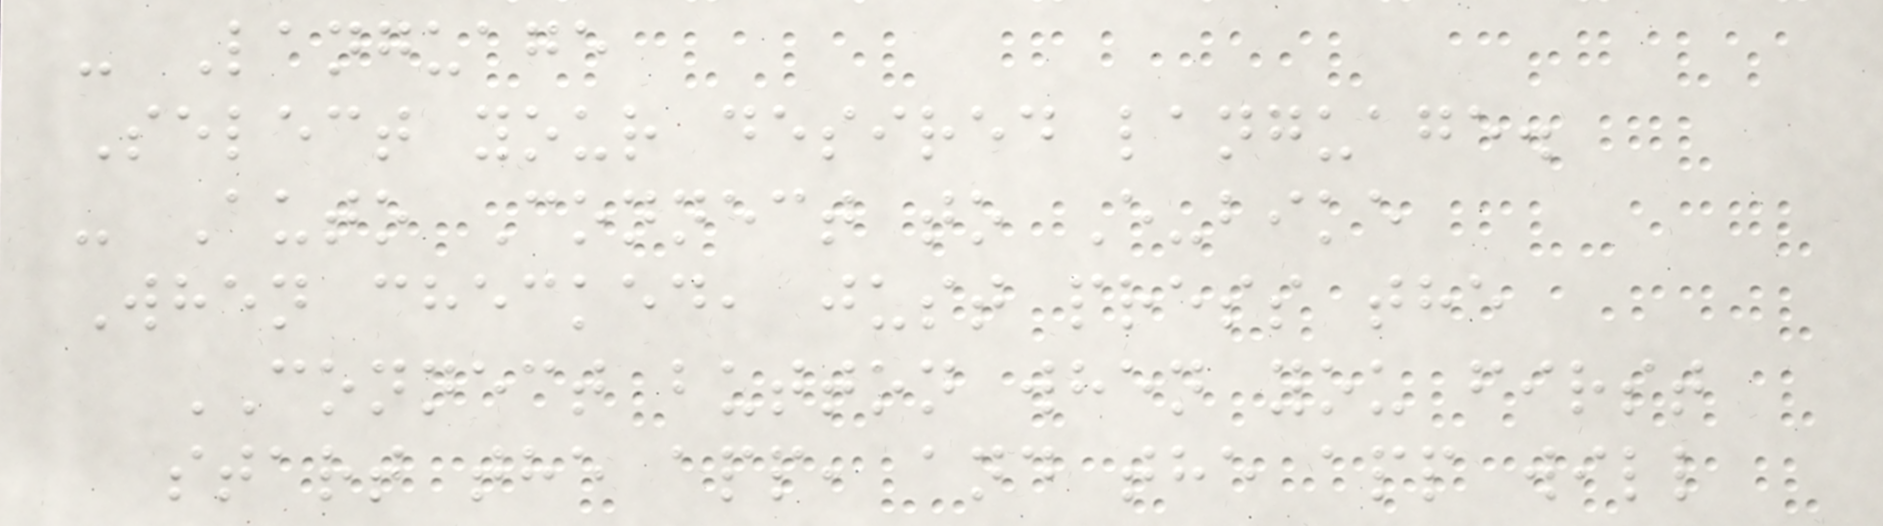- Language
Select your desired language.
- Auto Connect to E-bike
When checked, just press the
CONNECT button when you first
start the app, and the app will
